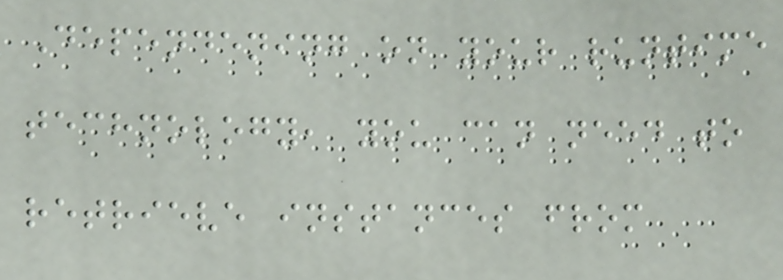Dependening on your runtime
technology, you can need to
retrieve instances from
